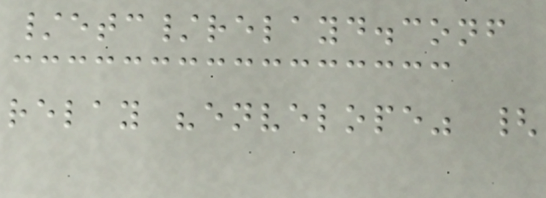/etc/relayd.conf
relay "envelope" {
